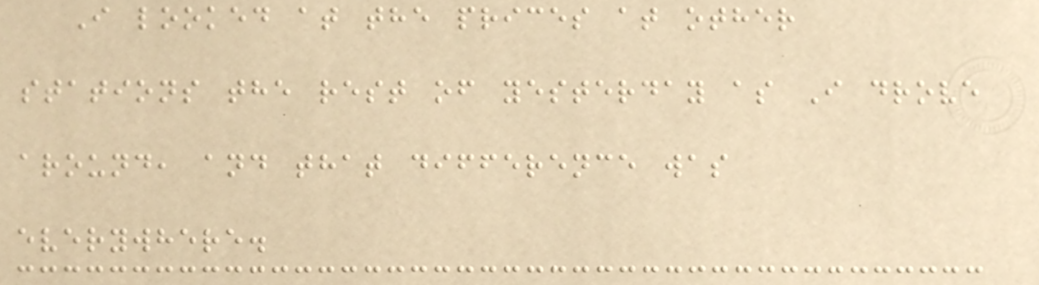I looked at the prices at other
stations the rest of yesterday as I drove
around, and that difference was
everywhere.
